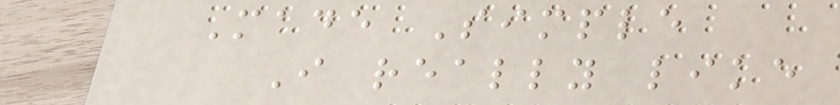Made Simple
I really like
